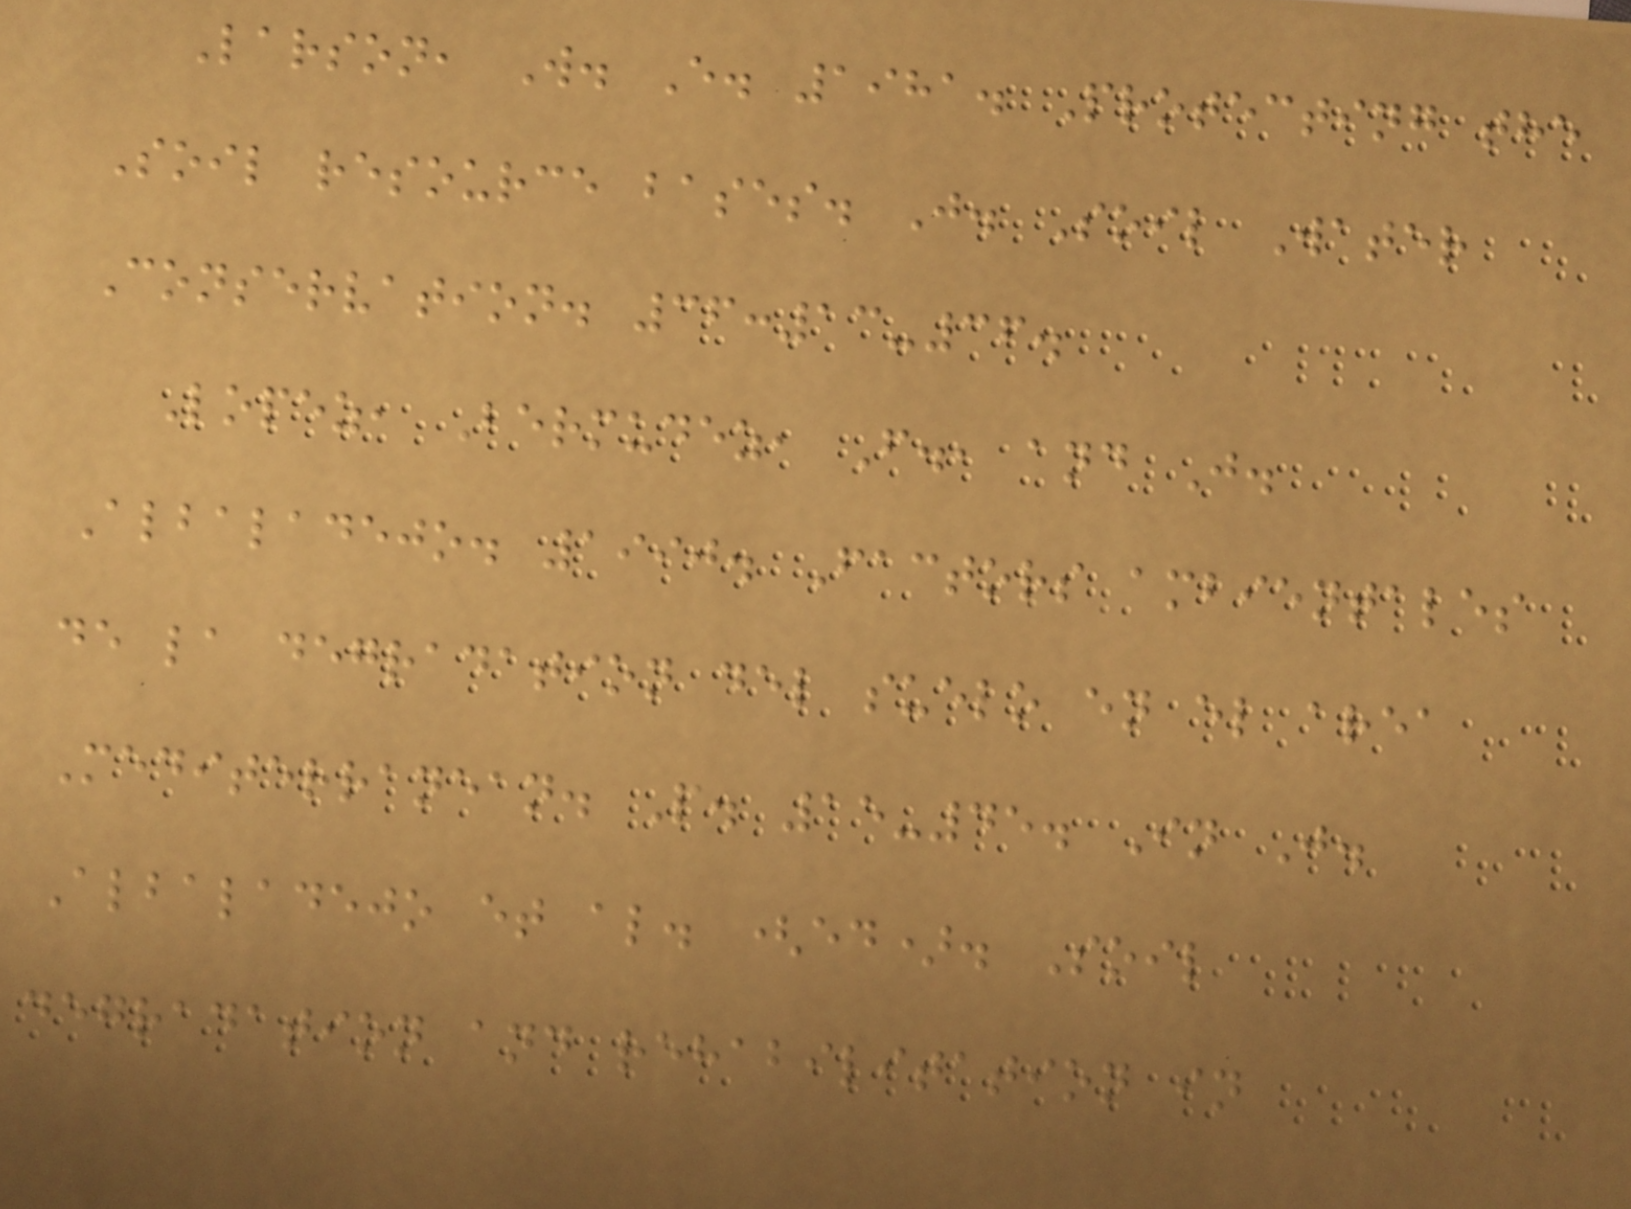Larson, W. E. 1981. Protecting the
Soil resource bases. J. Soil Water
Conservation. 36:13-36.
Lopez, Bermudez, F., and J.
Albaladejo. 1990. Factors ambientales
de la degradation del suelo en el area
Mediterranean. P. 15-45. In J.
Albaladejo et al. (ed). Soil
degradation and rehabilitation in
